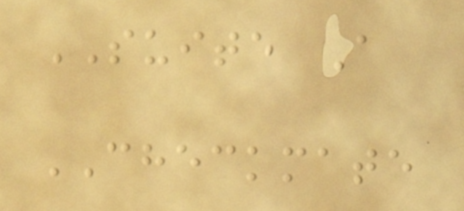SUITE A
CHECKMATE
